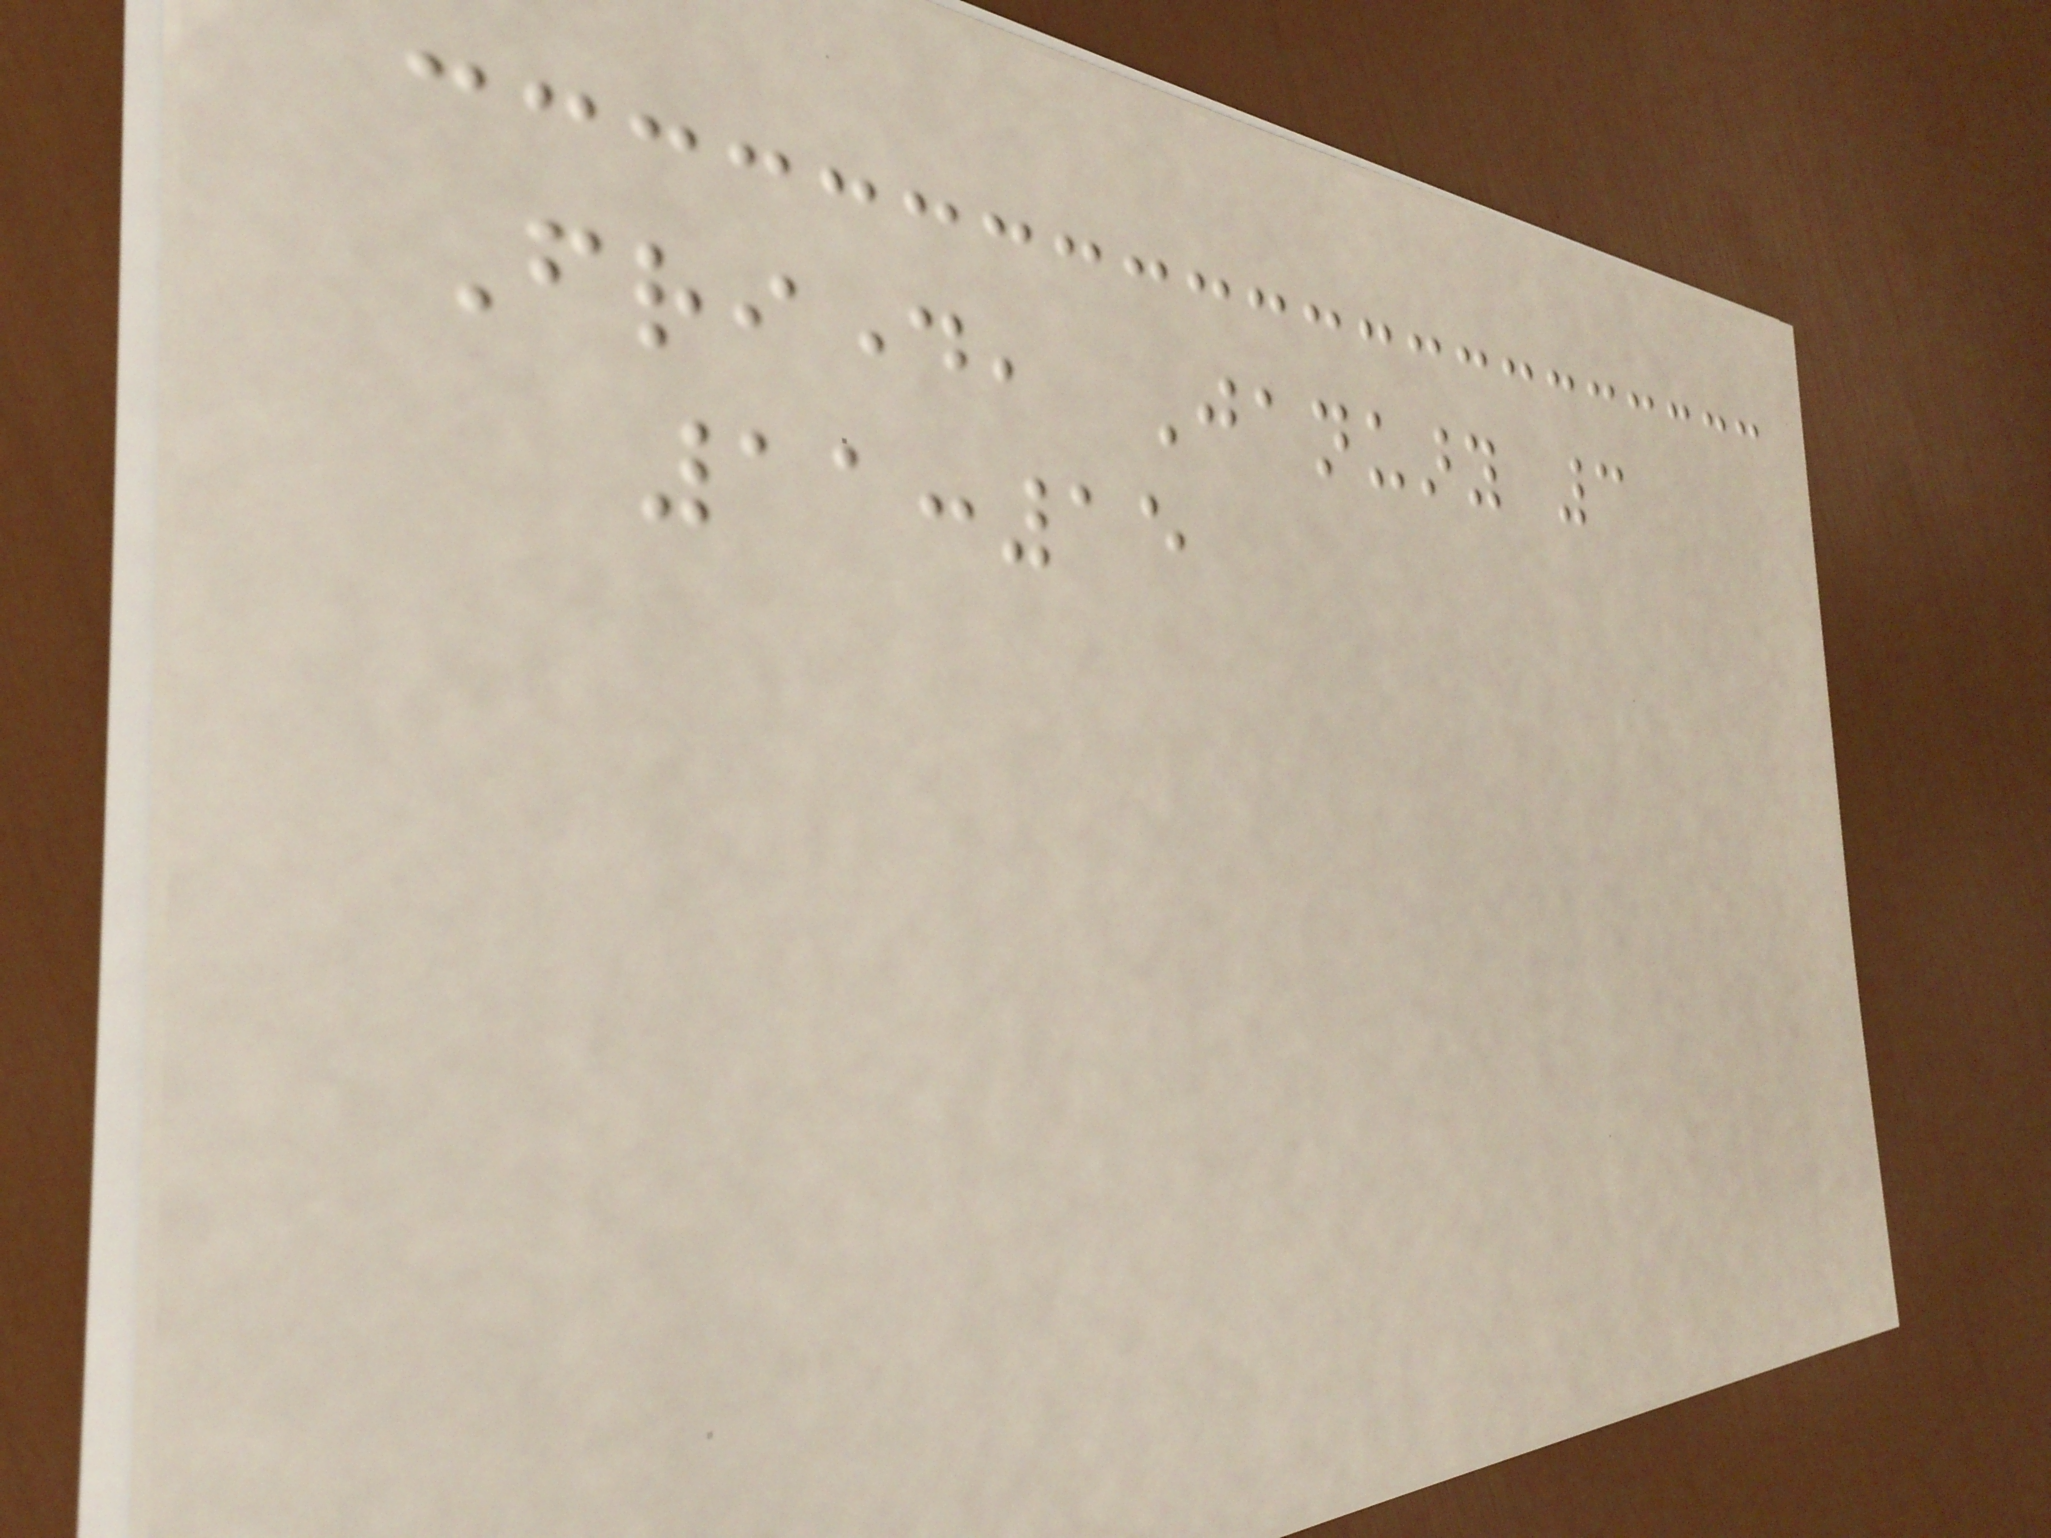Friday, January 3
11:15
